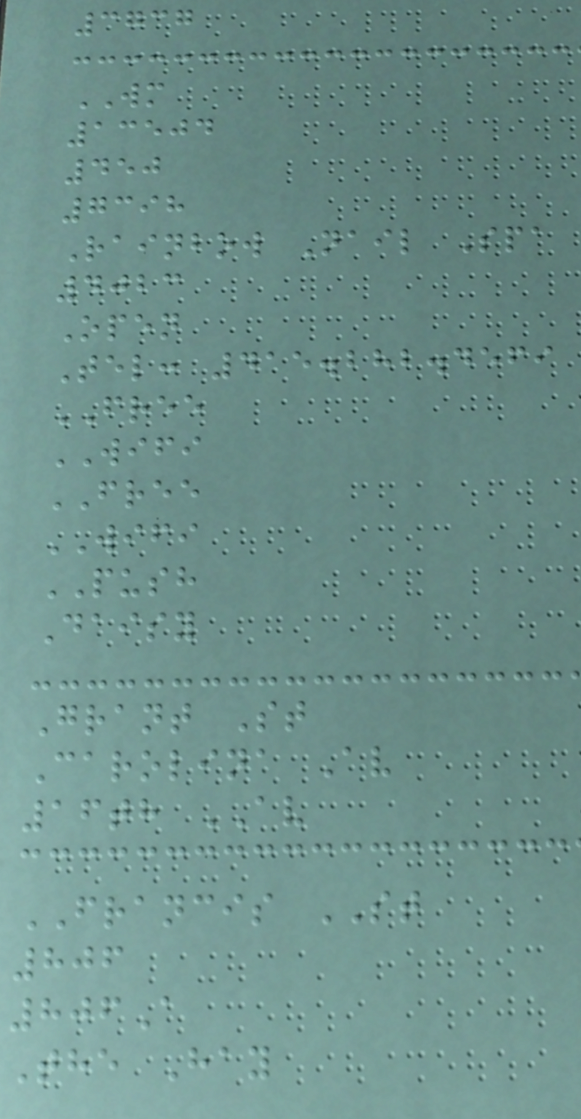3737
WM
13504
450
7398
Rainbow Nail Spa
4023
Open
Tel: 415.282.4569
FREE
WIFI
FREE
WIFI
PUSH
Daisy
Grant St
Carolina Av
16th AV
FRANCIS ST
806
806A
The Hay
